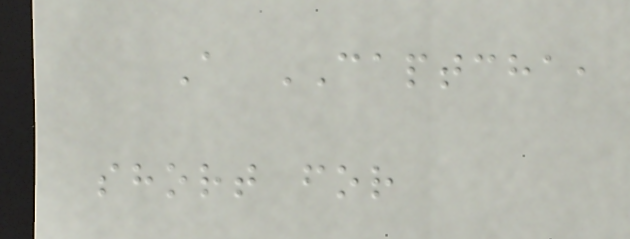A CAPTCHA,
short for
